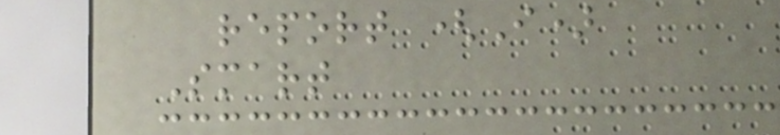report (I)
Smart
